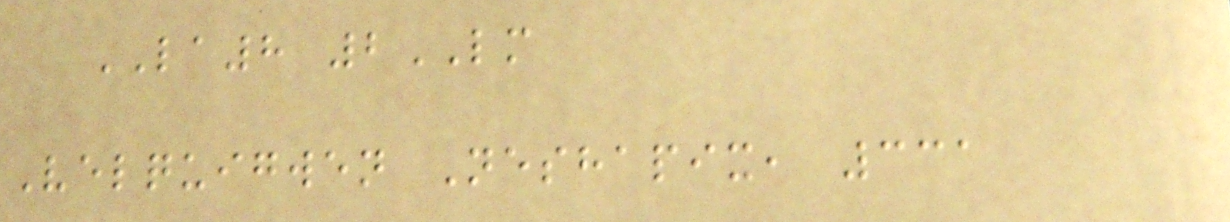LA8 2LM
Velquigwen Neshapix, 331
